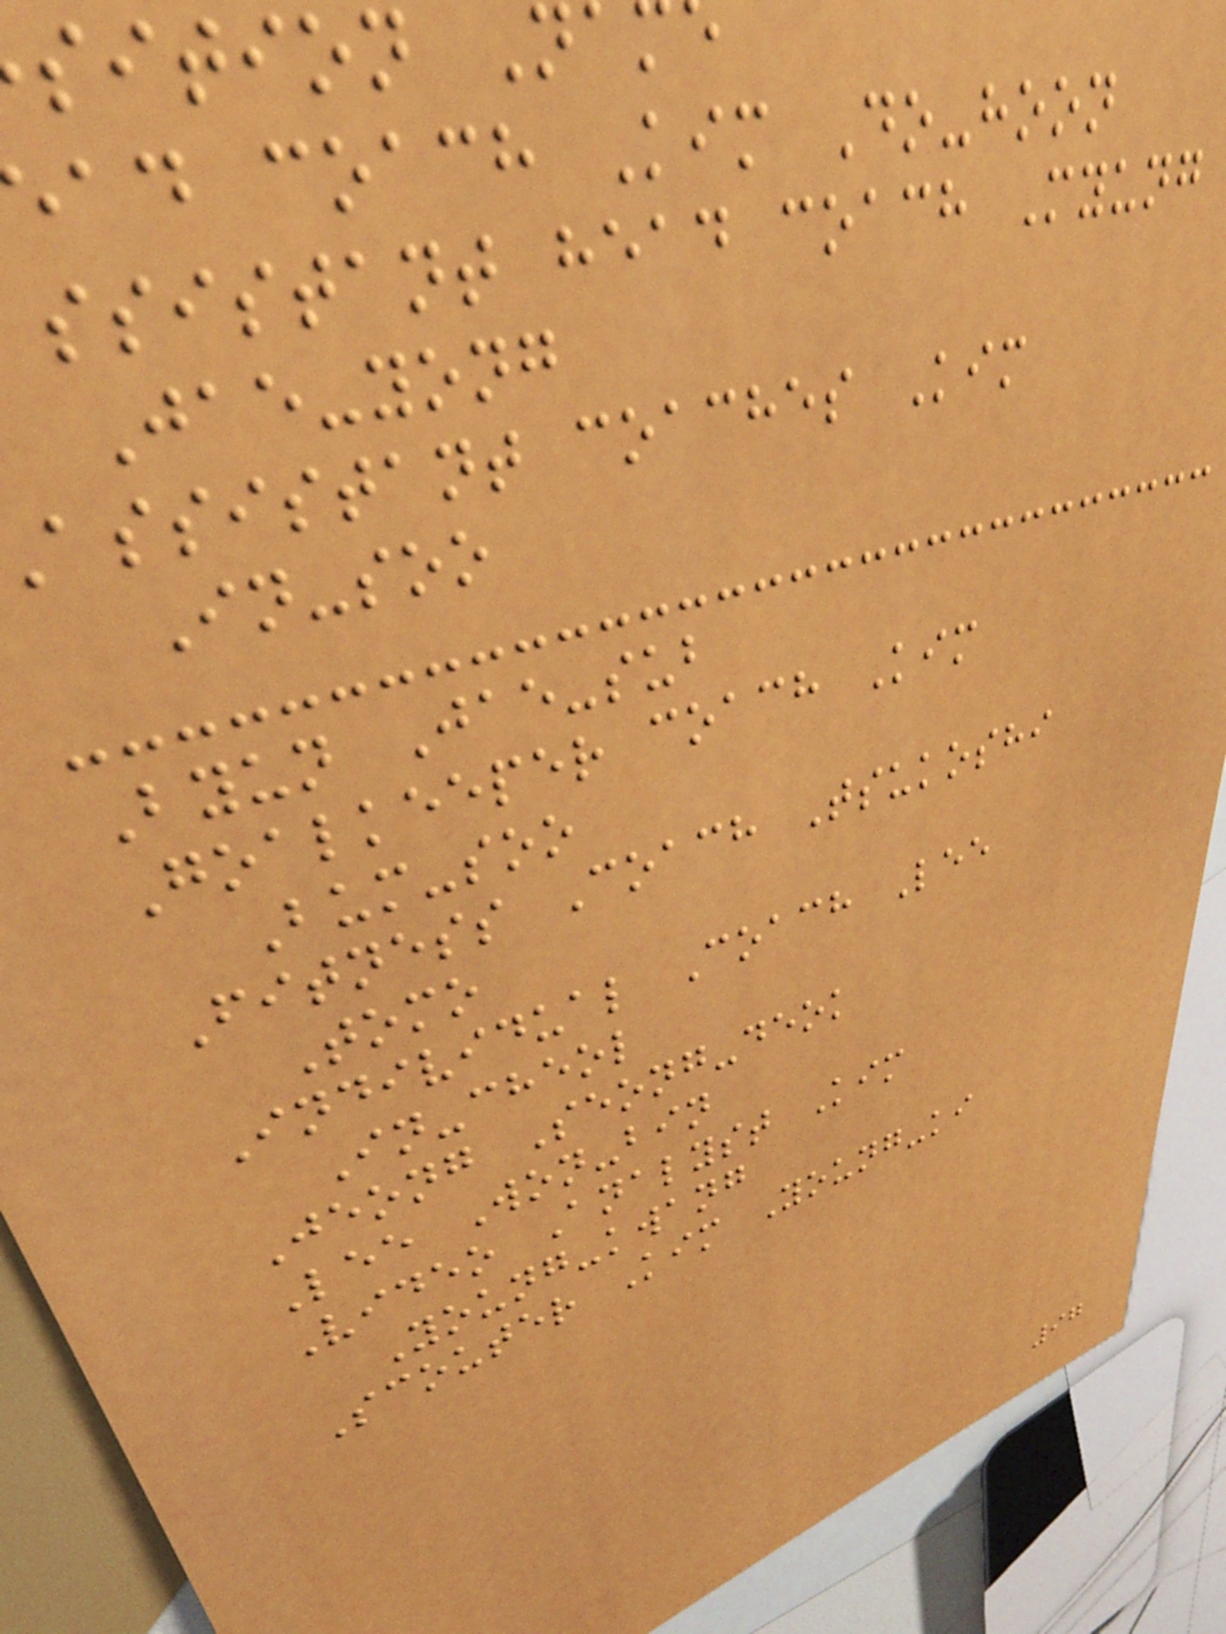sition N
ad coach Kim Do-hoon
ssistant head coach Myung
Jae-yong
assistant coaches Kim
In-soo
Byun Jae-sub
Goalkeeper coach Kim
Bum-soo
Fitness Coach Tsukoshi
Tomo
Individual Coach Lee
In-cheol
Jeong Seong-deok
Lee Won-bin
Video Analyst Kim
Young-kwang
Scouter Kim Young-ki
97
